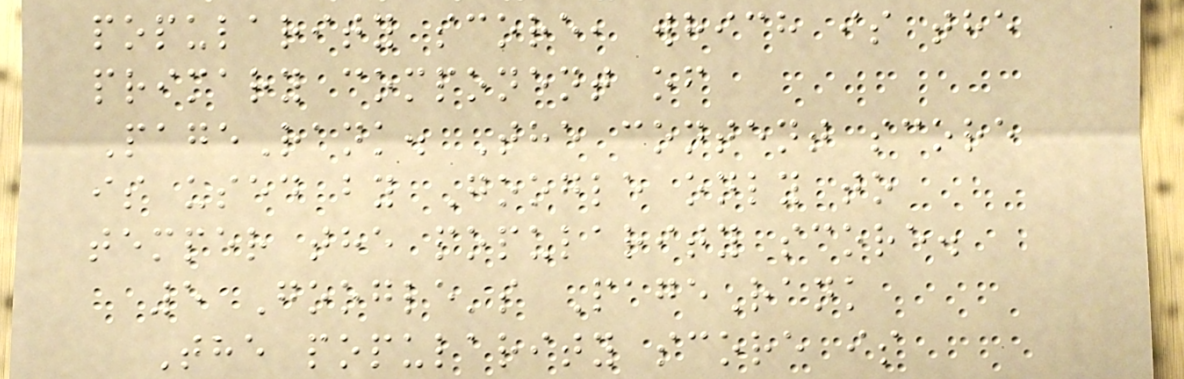popularity score, which is the
primary component of
PageRank. The content score
is used by Google only to
temper the popularity score.
5 Google's PageRank
The popularity score is
